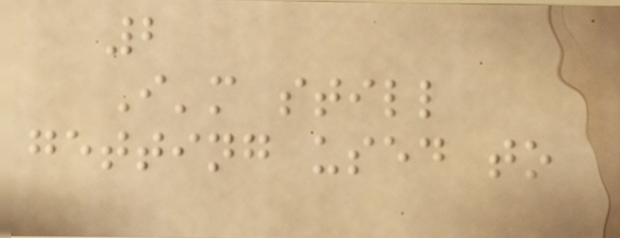2
I'm still
getting used to
